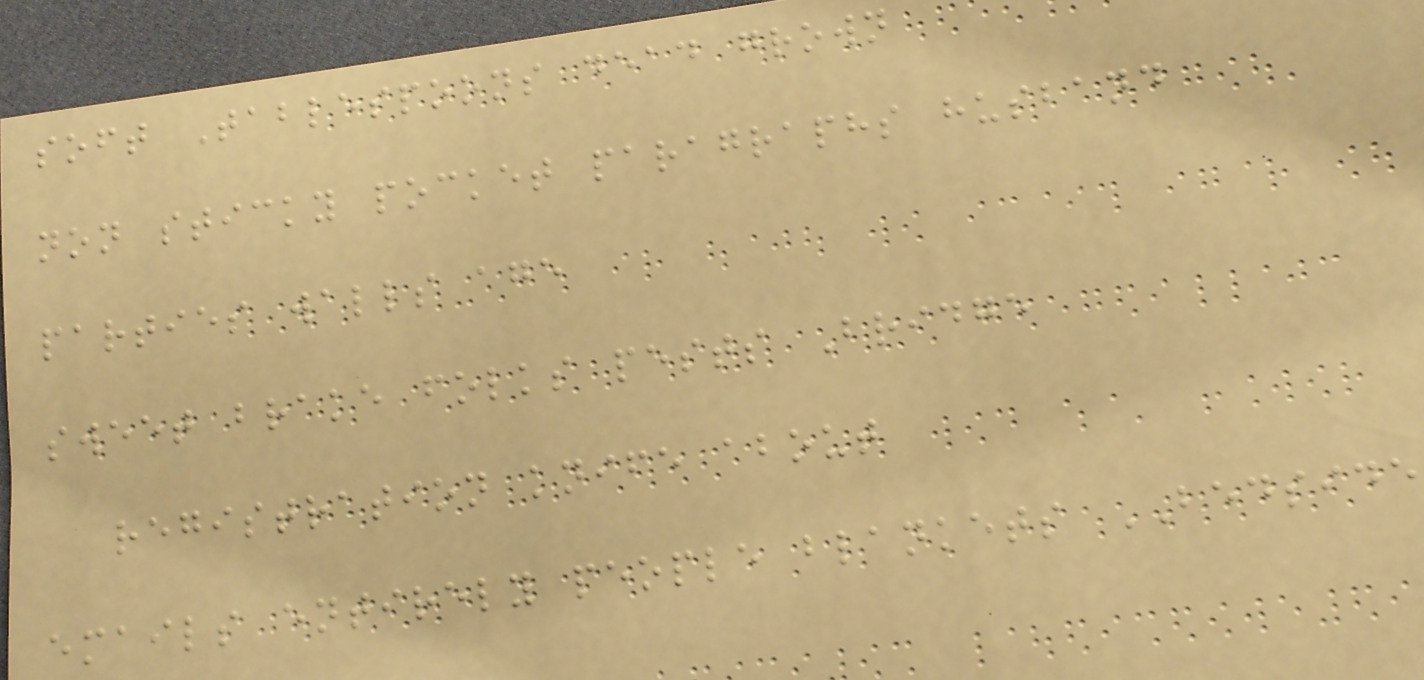soft Tablespoons dead grown
non sticky pocket paragraphs husband
parties walls age
sweet brake folks pests Bridge
registration knife about
emails entirely people blankets BEDSIDE
